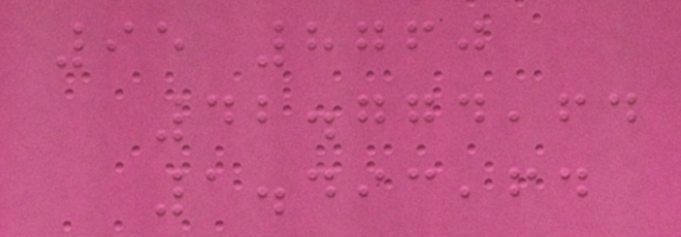95 8760
42.774,64
1.493,64
